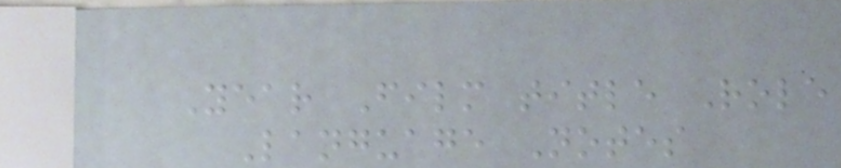Year Film title Role
Language Notes
